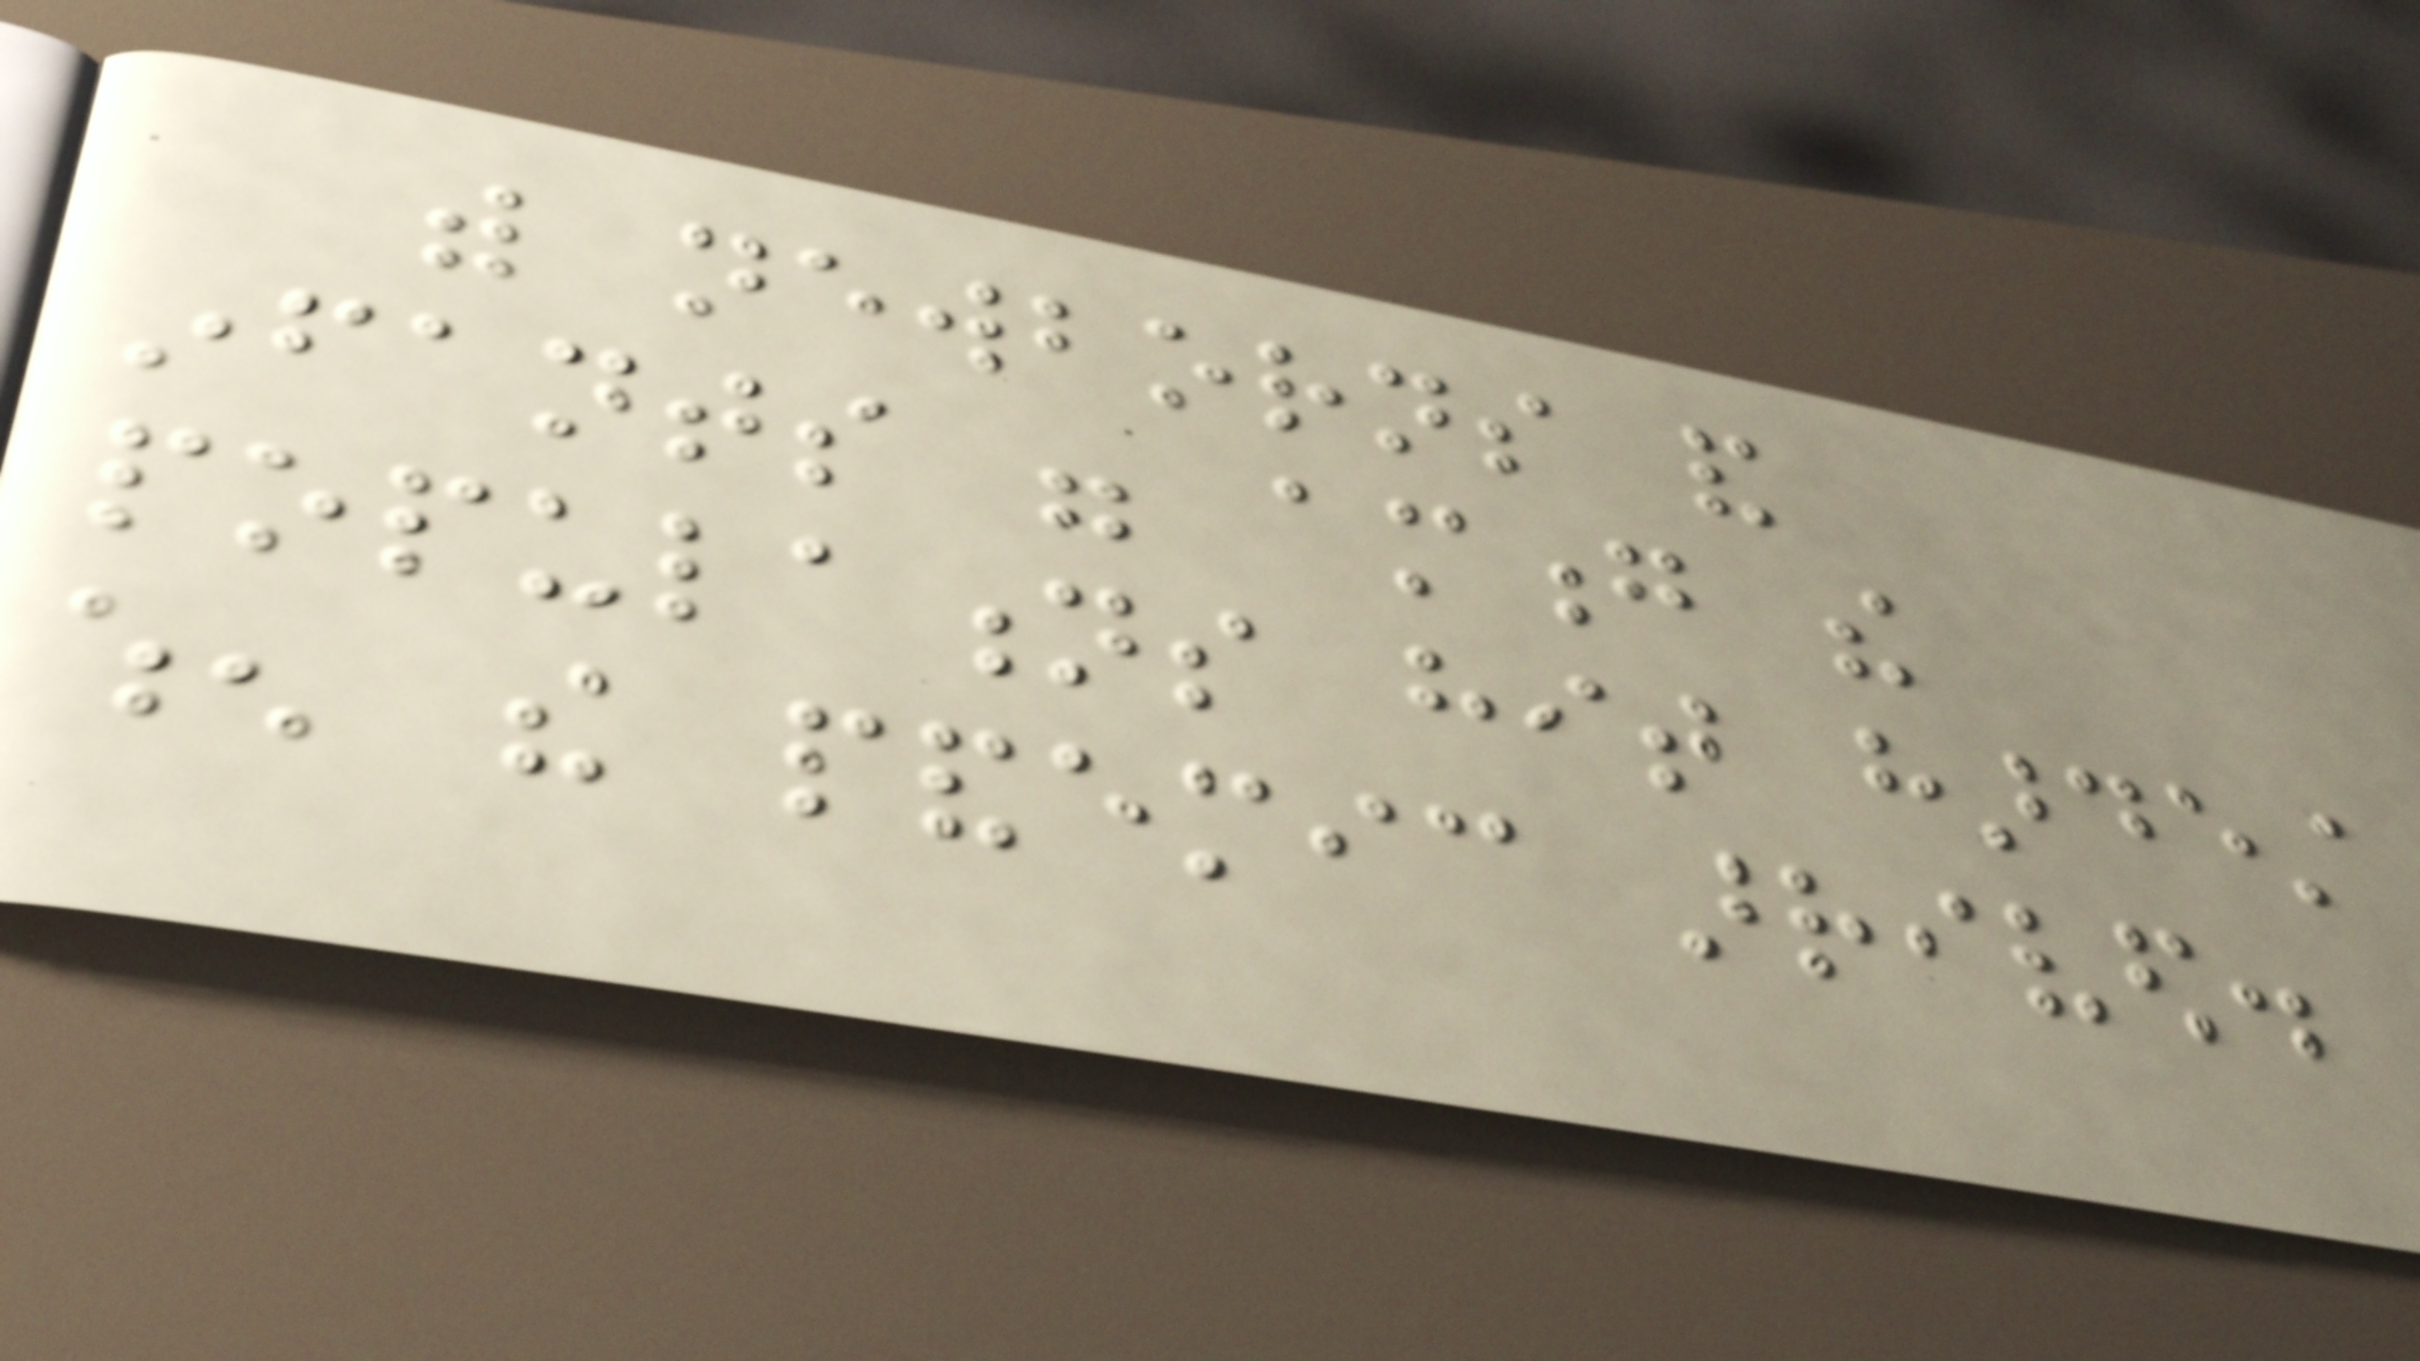with newborns and
infants were among the
populations hit hardest
when the pandemic arrived.
